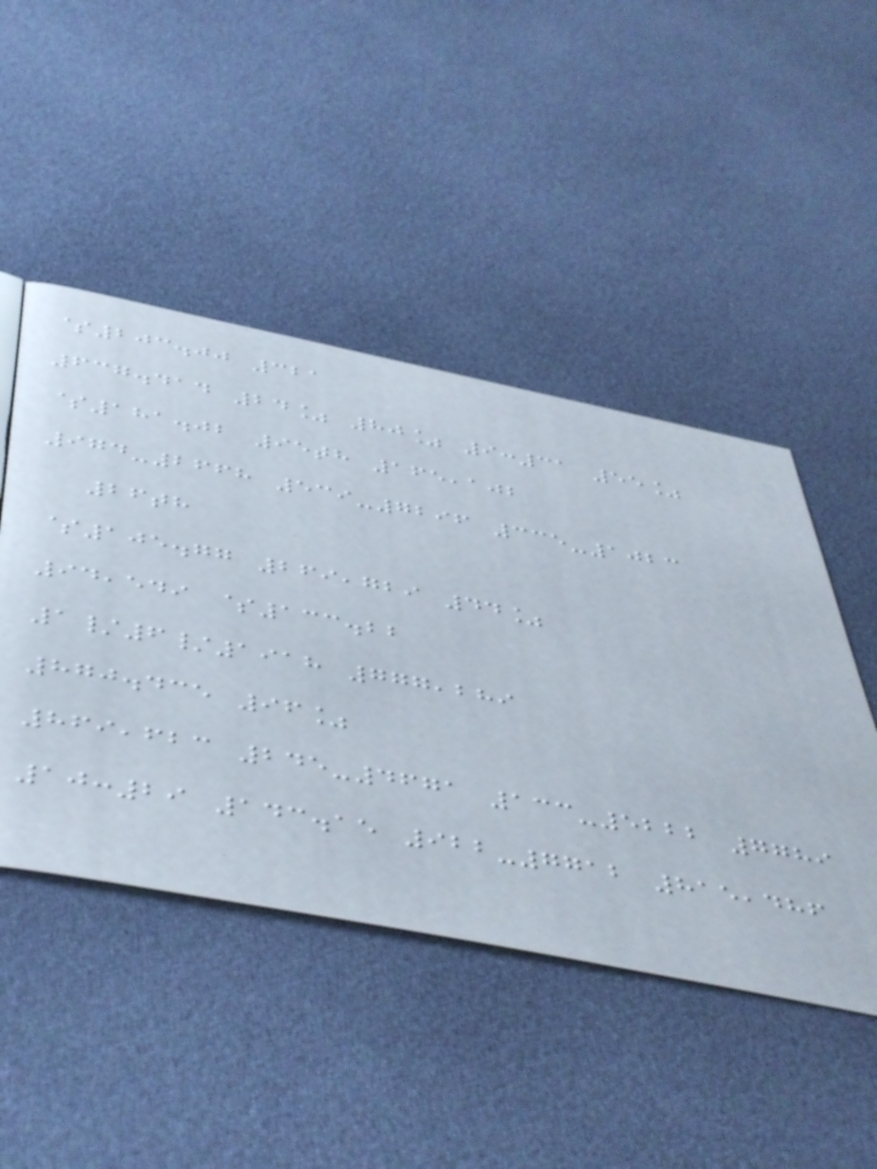$203.00 321
637.414 24% 80% 9:31 55%
$181.02 95th 165,102
974-2668 539-7296 335-1023
26th
$105.77 269,729 44%
94,549 $133.22
1/6/1918 777,289
870.435 96%
869,623 245-4671 133-5222 7789
10:29 143.15 922-7712 815,486
